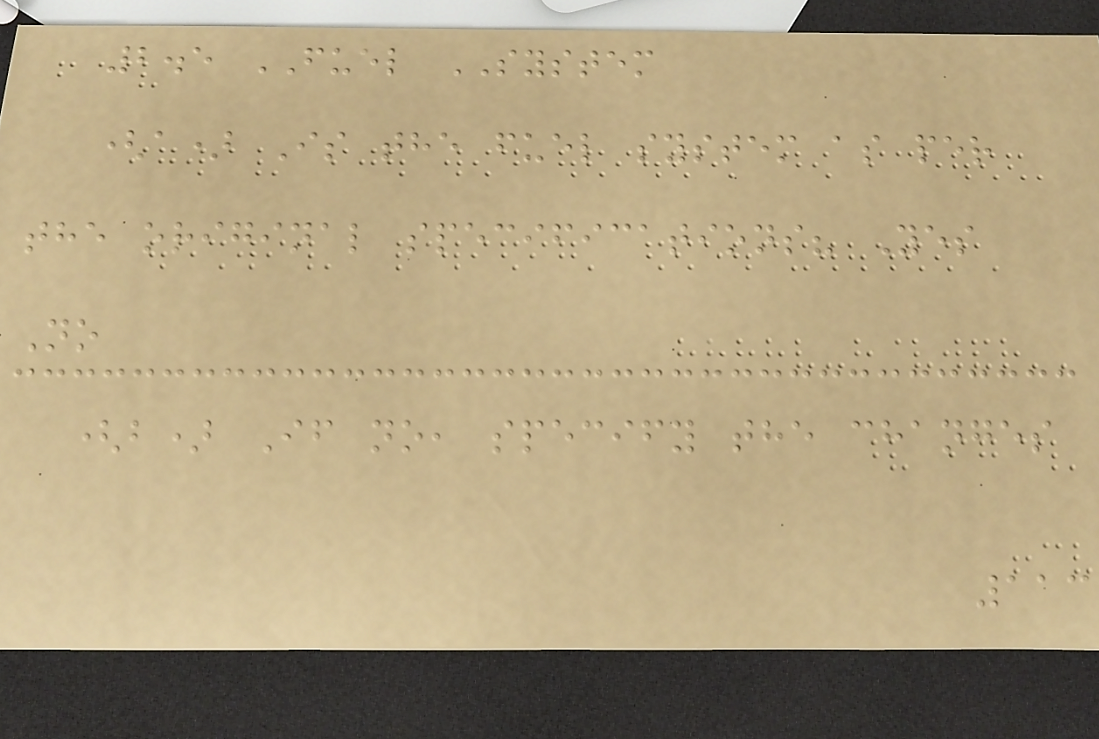2.5 FUEL SYSTEM
(a) Is the fuel system as per
the original specifications? Yes
No
(b) If no, specify the changes
113
